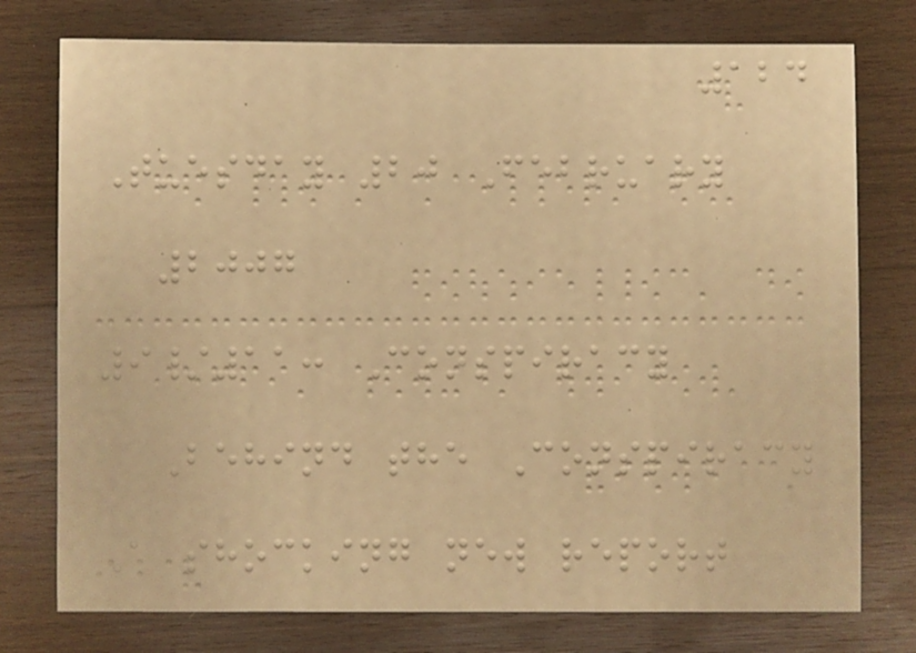124
Tuesday 20 February
2007
9/11: Conspiracy
Behind the Conspiracy
A shocking new report
